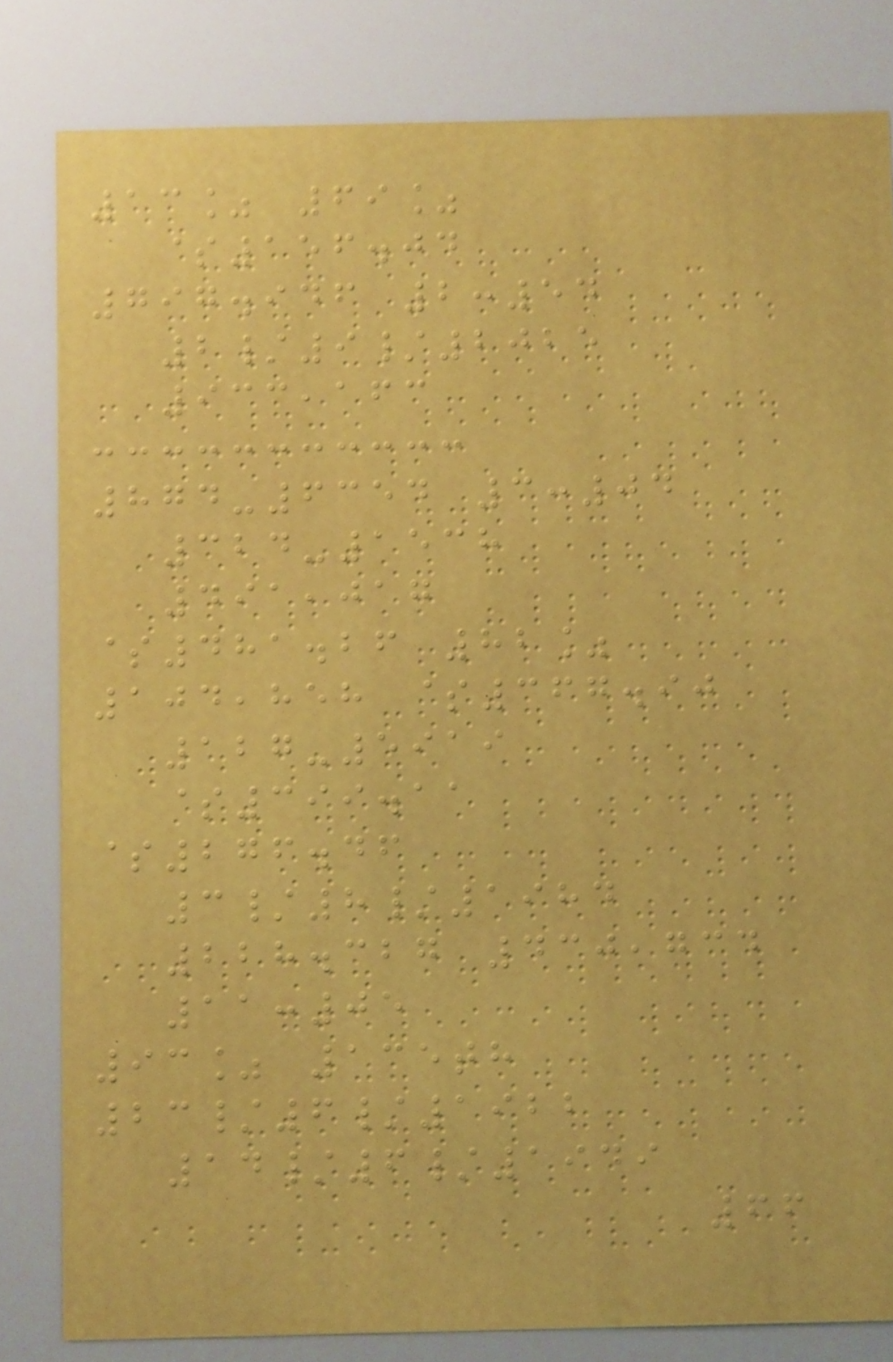13% 69%
$156.04
797.946 2:54
2/9/2025
933,163
874-6354 3:04
324-1538
491,017
$481.26 82%
104,858 $367.90
127-5919
$399.11
$276.46
3/8/1984
228.327 430,734
11:05
93% 135th
23/6/1922
14/6/1949
66
